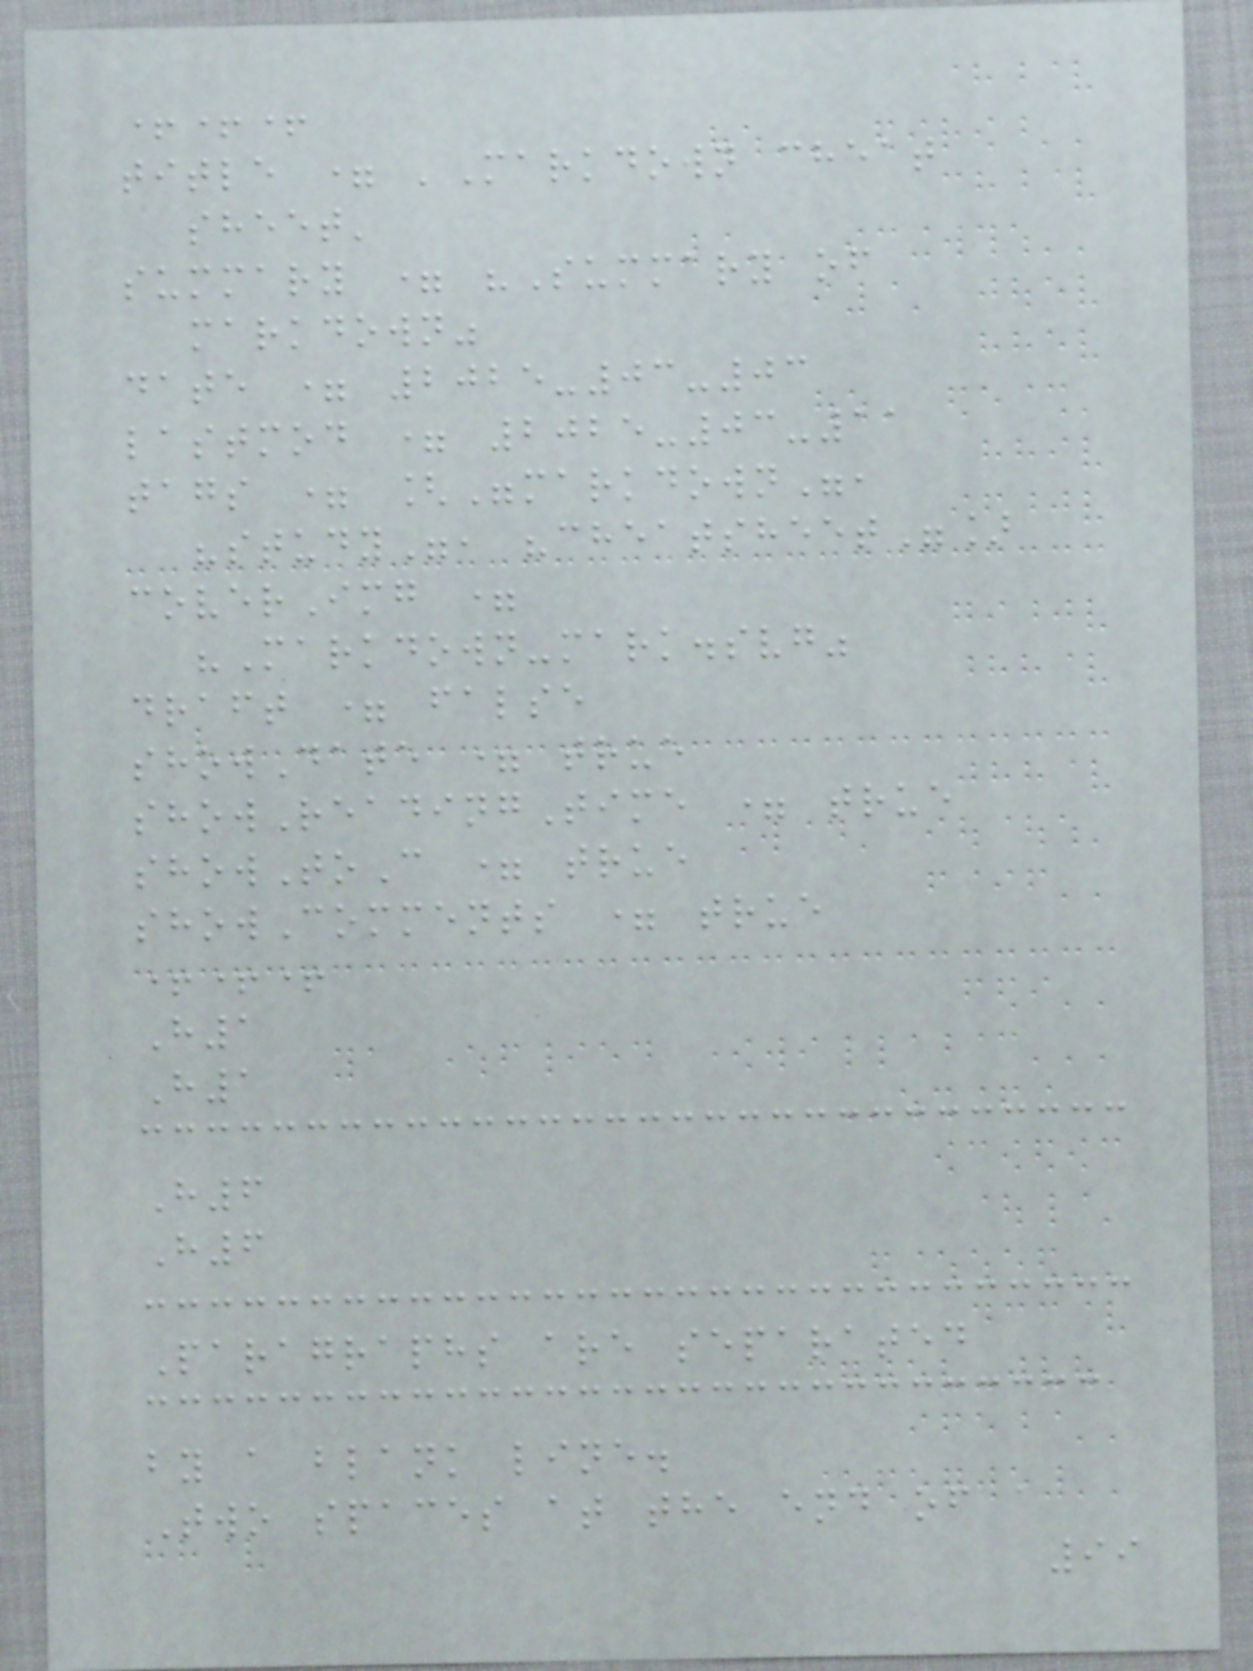+++
title = 'Markdown cheat
sheet'
summary = "Summary of
markdown"
date = 2025-03-03
lastmod = 2025-03-11
tags = ["markdown",
"study", "cheatsheet"]
coverImg =
"Markdown-mark.svg"
draft = false
showDate = true
showReadingTime = true
showToC = true
showComments = true
+++
H1
H1
H6
H6
Paragraphs are separated
by a blank line.
Two spaces at the end of a
99
